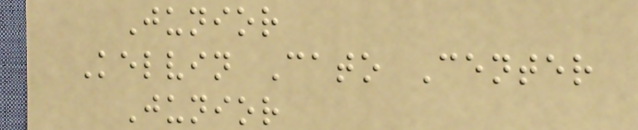Junior
Kelvin Cato Center
Junior
